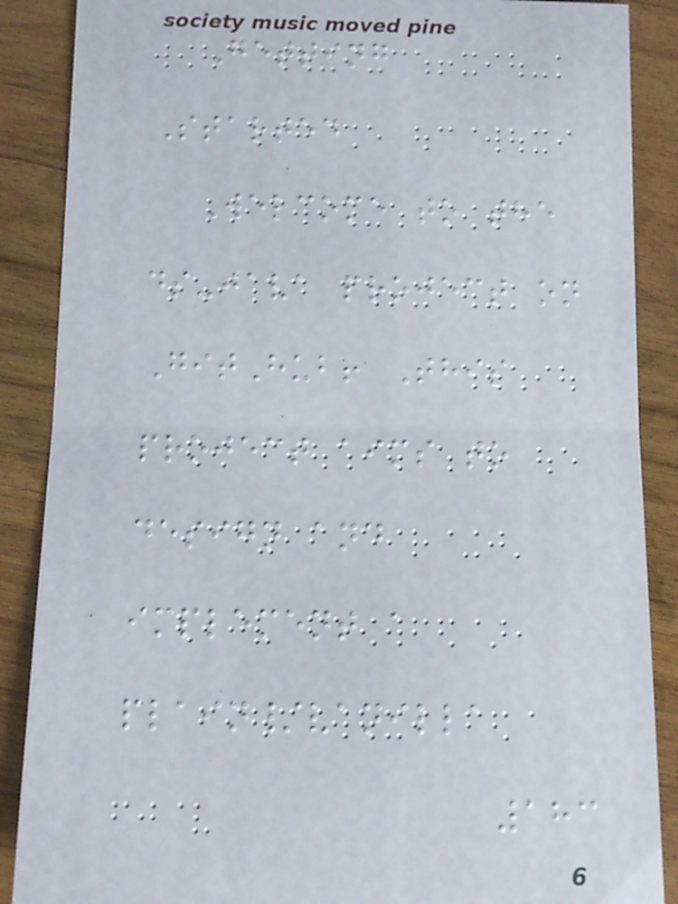Getting
Started
Welcome to the
ds-java project on
GitHub! This
project aims to
design and
implement a
plain/vanilla
183
